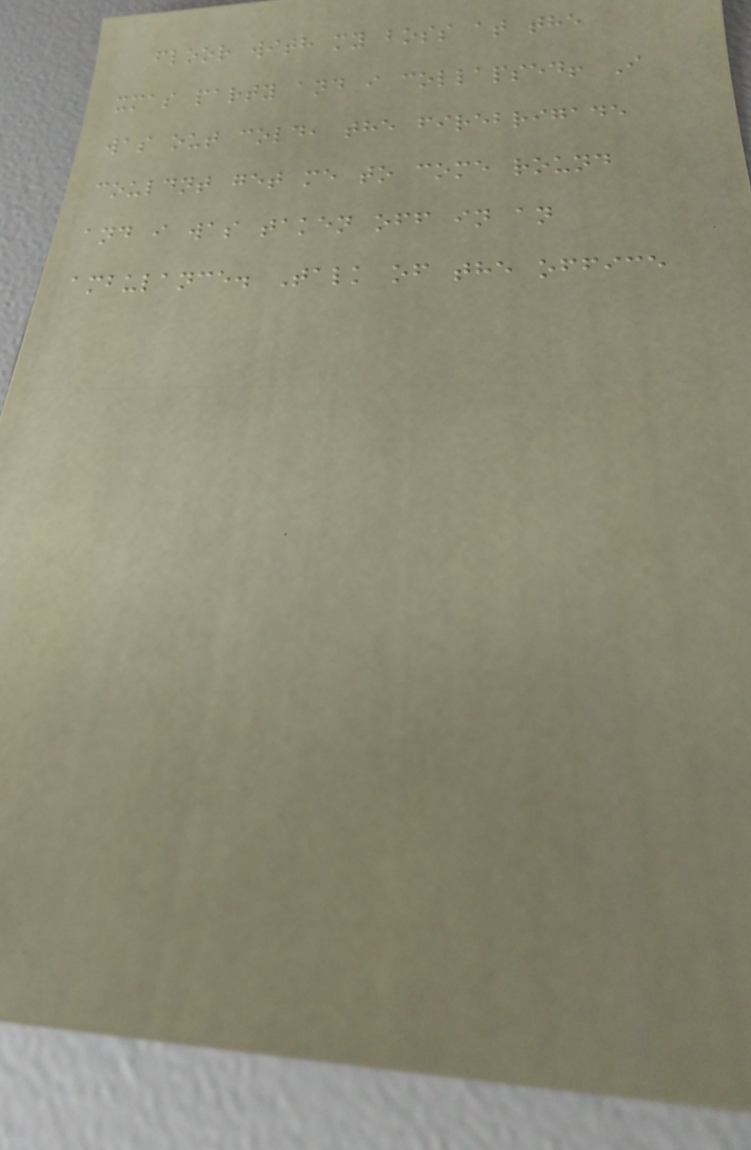floor with my boss at the
xmas party and i collapsed! I
was out cold, the firebrigade
couldnt get me to come round
and i was taken off in an
ambulance. Talk of the office
